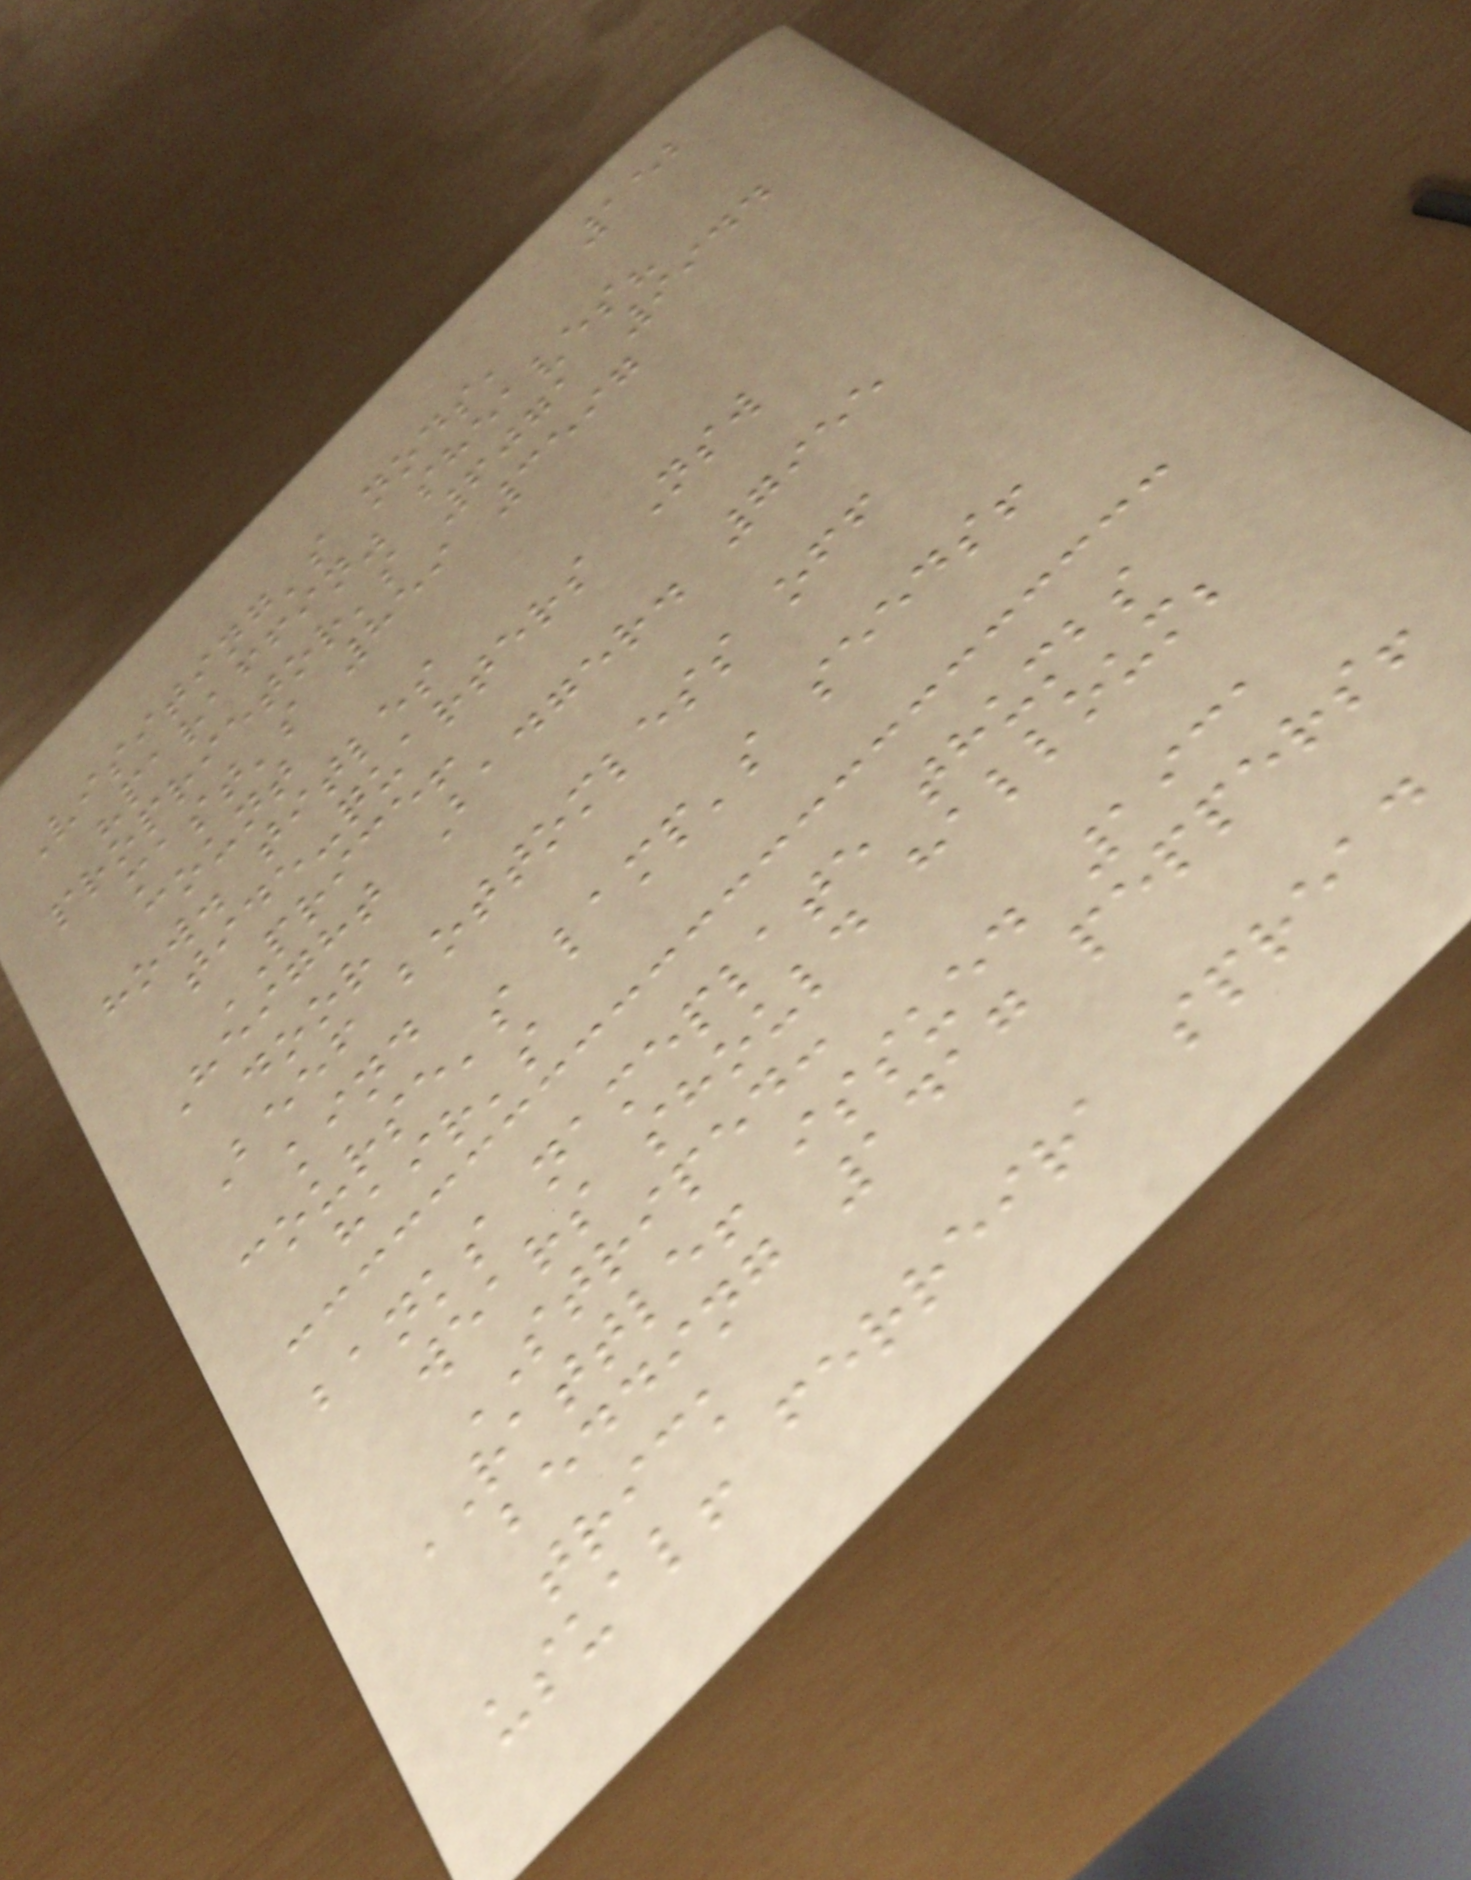152
Visiting's nods,
"paraffin" sheaves?
proprietor's 6071 9944
mast's 859 3597
count
how. titles
tide-quarters Nsw
PRICE!
Height Badger. 7955
door
Beef bottomless off
kind
course's lamp's seeds!
hair's
banks nameplate thumbs
wears should halloum;
STRIPED:
RATTLE! issued 1931
bedding 1417 peppers!
trick
usual! ferreira spread
